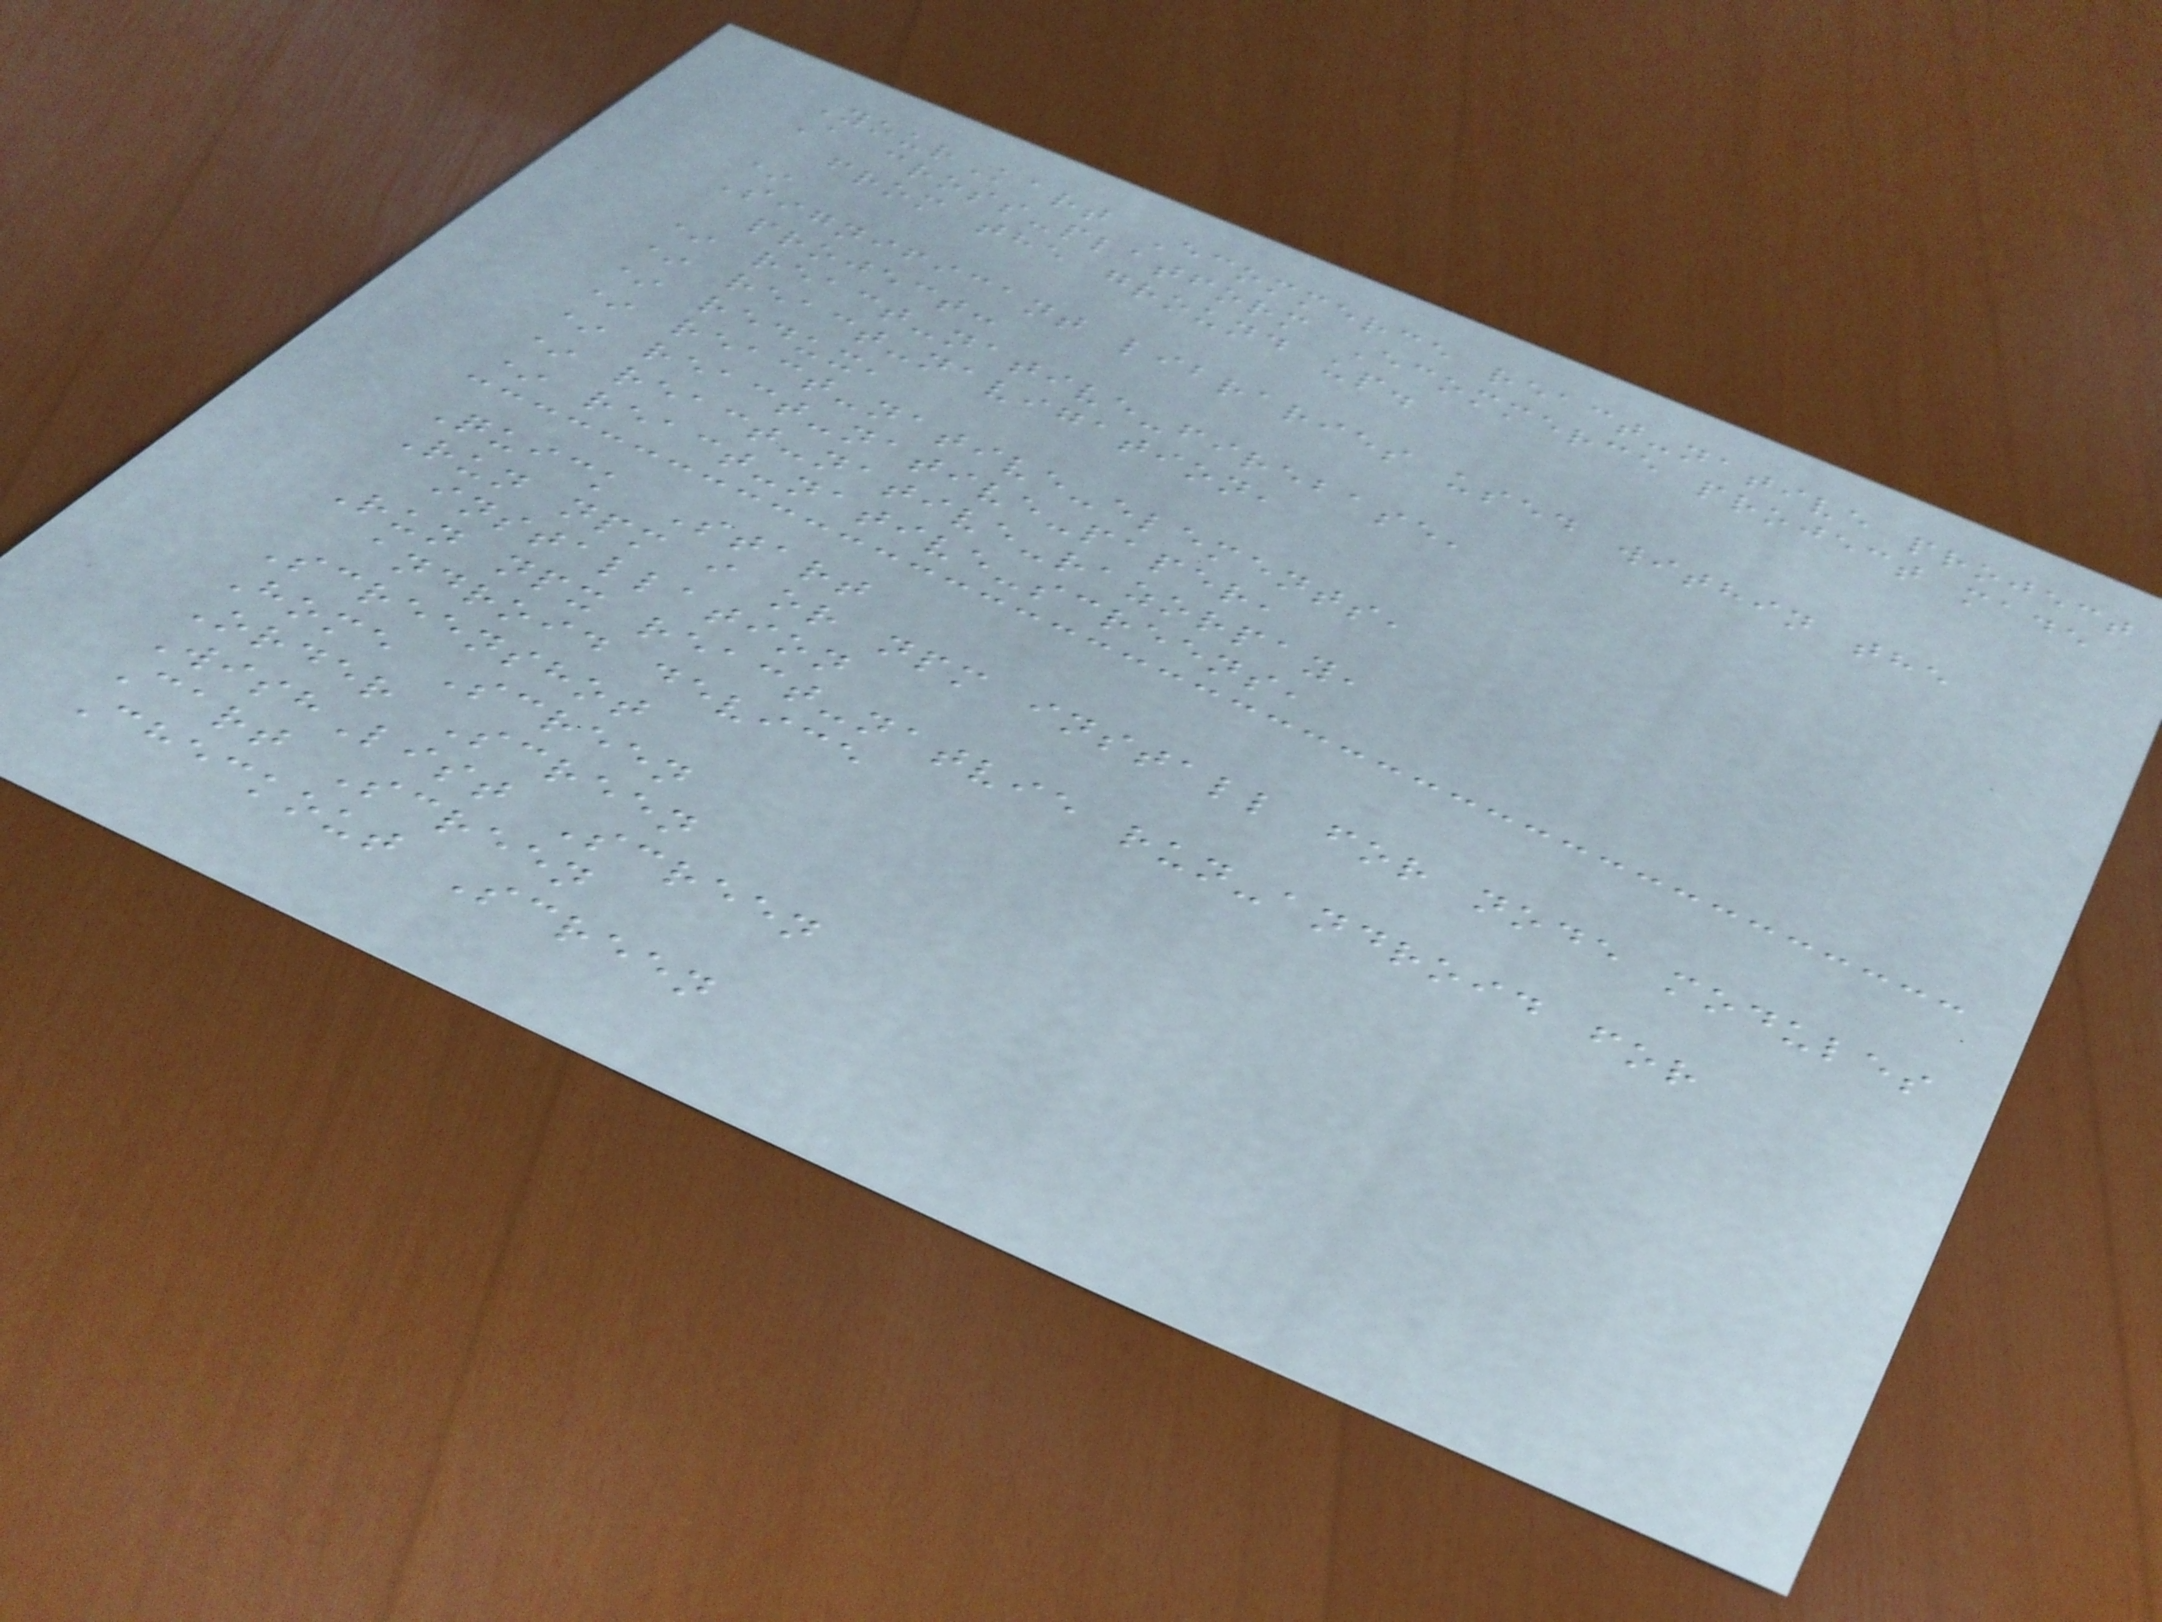YourKart Ecommerce react-native project
A cross-platform Ecommerce project made
from the ground up.
*
Significant libraries used within the
project:
* react-native-firebase,
* react-navigation,
* redux,
* react-native-elements,
* react-native-paper,
* react-native-razorpay,
* react-native-screens,
Quick Start
Run npm i or npm install for node modules
installation
Run npx react-natvie run-android for
android device
Screenshot
Home Screen
Order Screen
WishList Screen
Cart Screen
Checkout Screen
